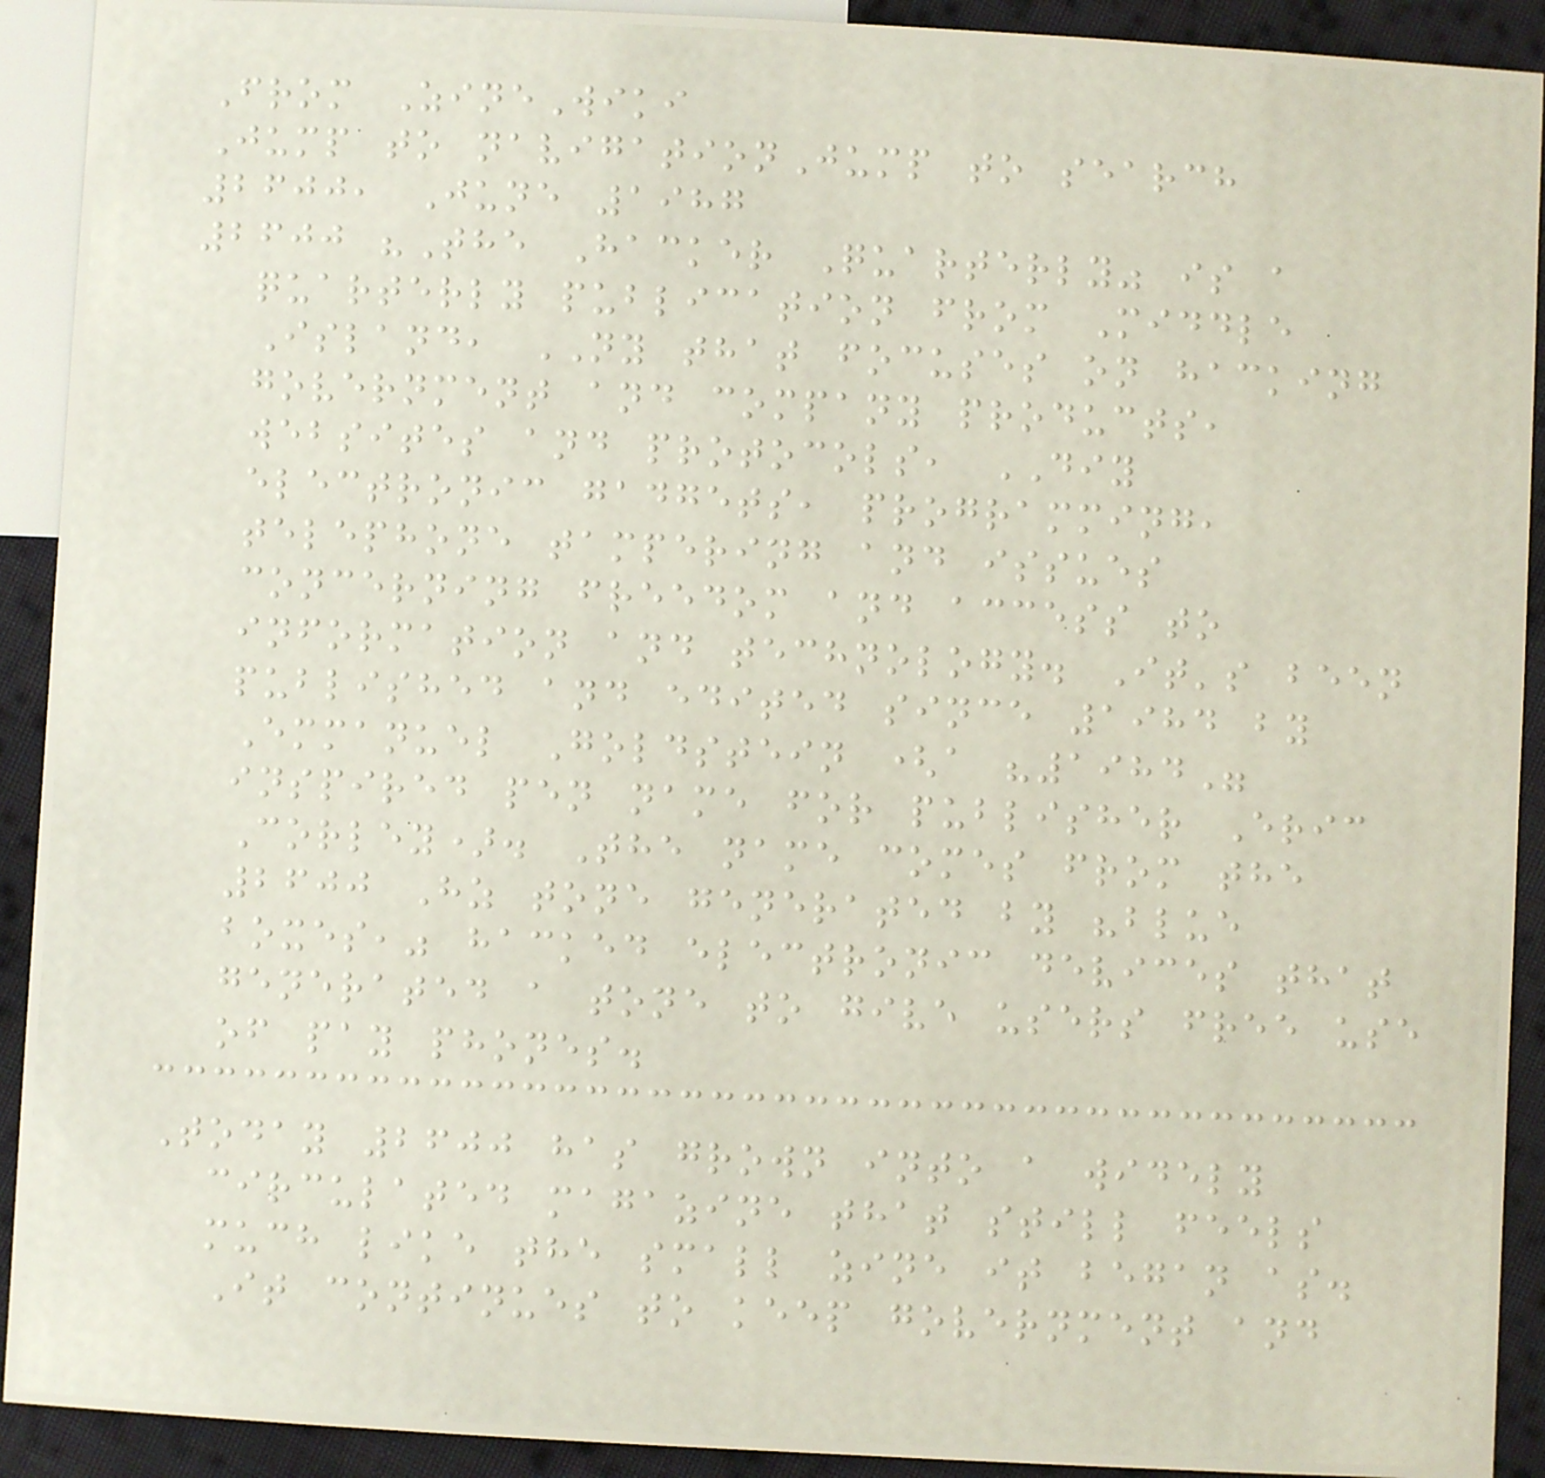From ZineWiki
Jump to navigationJump to search
2600, June 1987
2600 "The Hacker Quarterly" is a
quarterly publication from Middle
Island, NY that focuses on hacking
government and company products,
websites and protocols, DIY
electronic gadgets, programming,
telephone tampering and issues
concerning freedom and access to
information and technology. It's been
published and edited since 1984 by
Emmanuel Goldstein (a "1984"
inspired pen name for publisher Eric
Corley). The name comes from the
2600 Hz tone generated by "blue
boxes," hacked electronic devices that
generated a tone to give users free use
of pay phones.
Today 2600 has grown into a widely
circulated magazine that still feels
much like the small zine it began as.
It continues to keep government and
